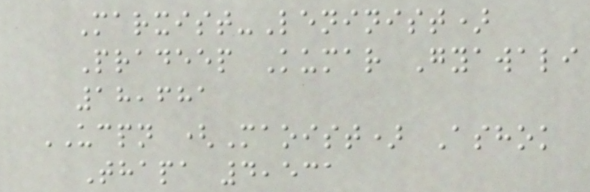Marxist-Leninist)
Pradeep Kumar Gyawali
18,681
UCPN (Maoist) Ashok
Thapa 4,531
